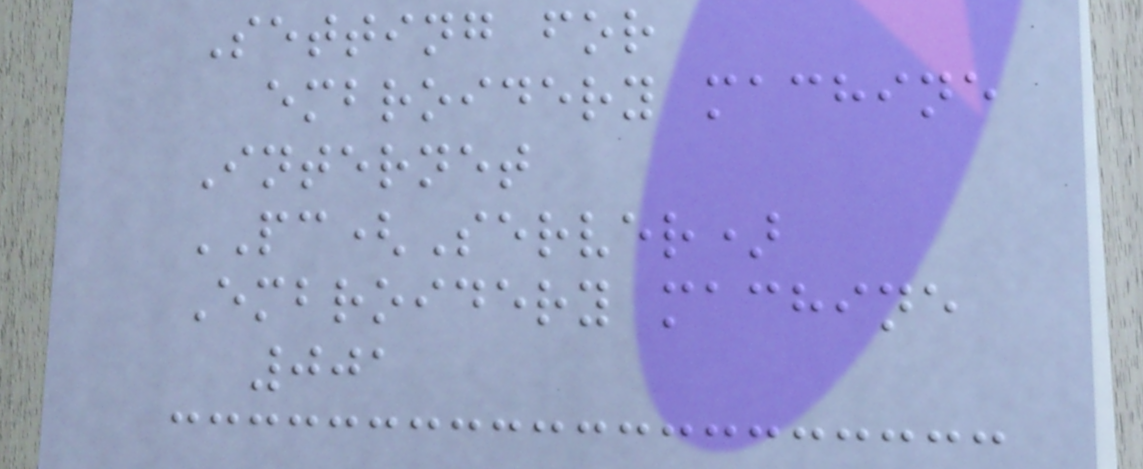Setting for
embroidery machine
Internet
PC(Server)
Embroidery machine
001
